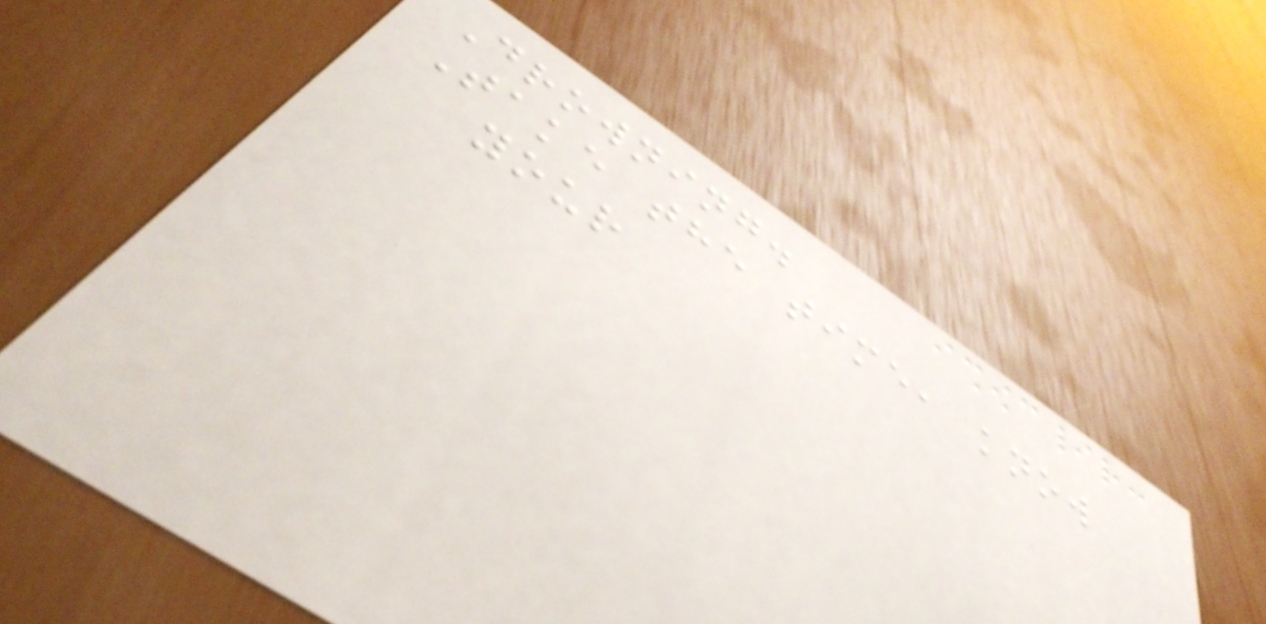Drowning.
Take the time, know
your
